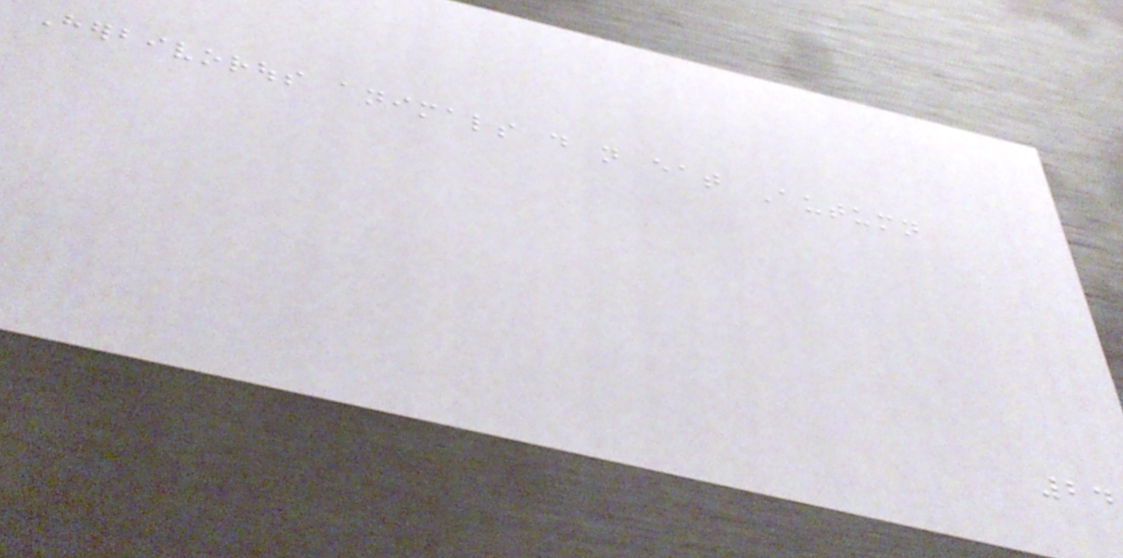Herbivorous animals do not eat Autumn
24
